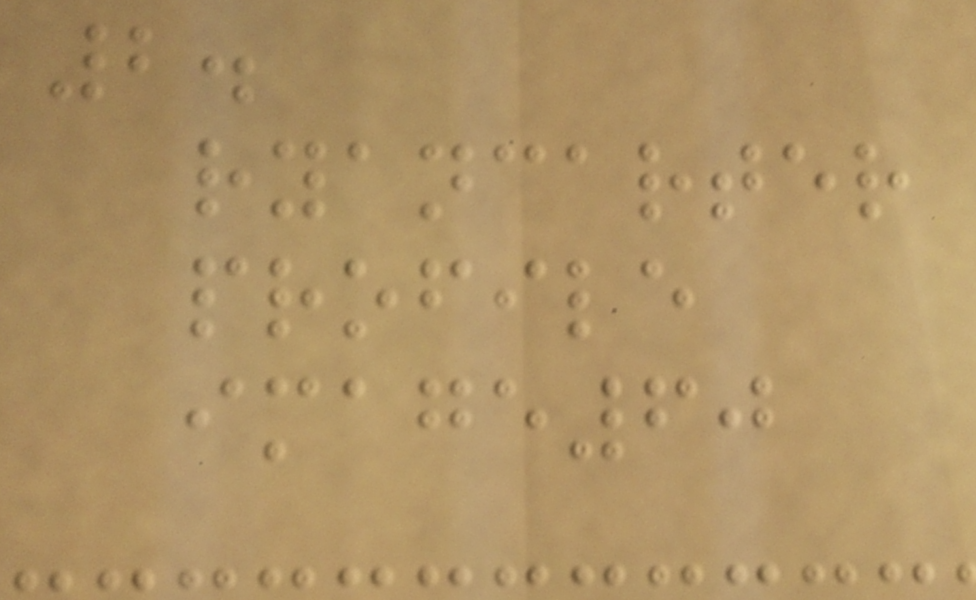2.
ryancarter
profile
image60
